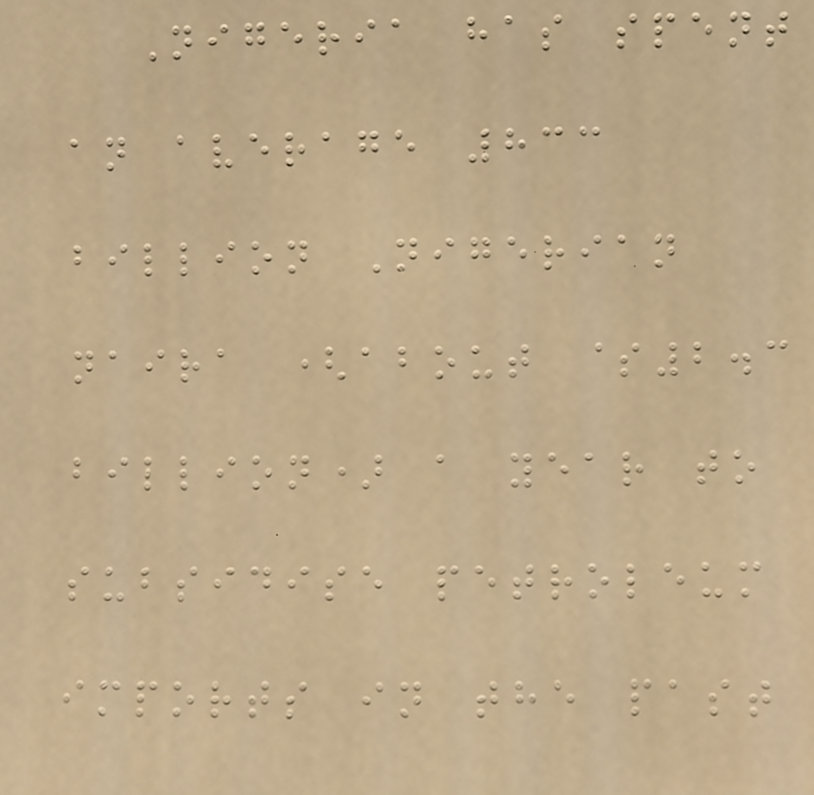Nigeria has spent
an average 833
billion Nigerian
naira (about $2.3
billion) a year to
subsidise petroleum
imports in the past
